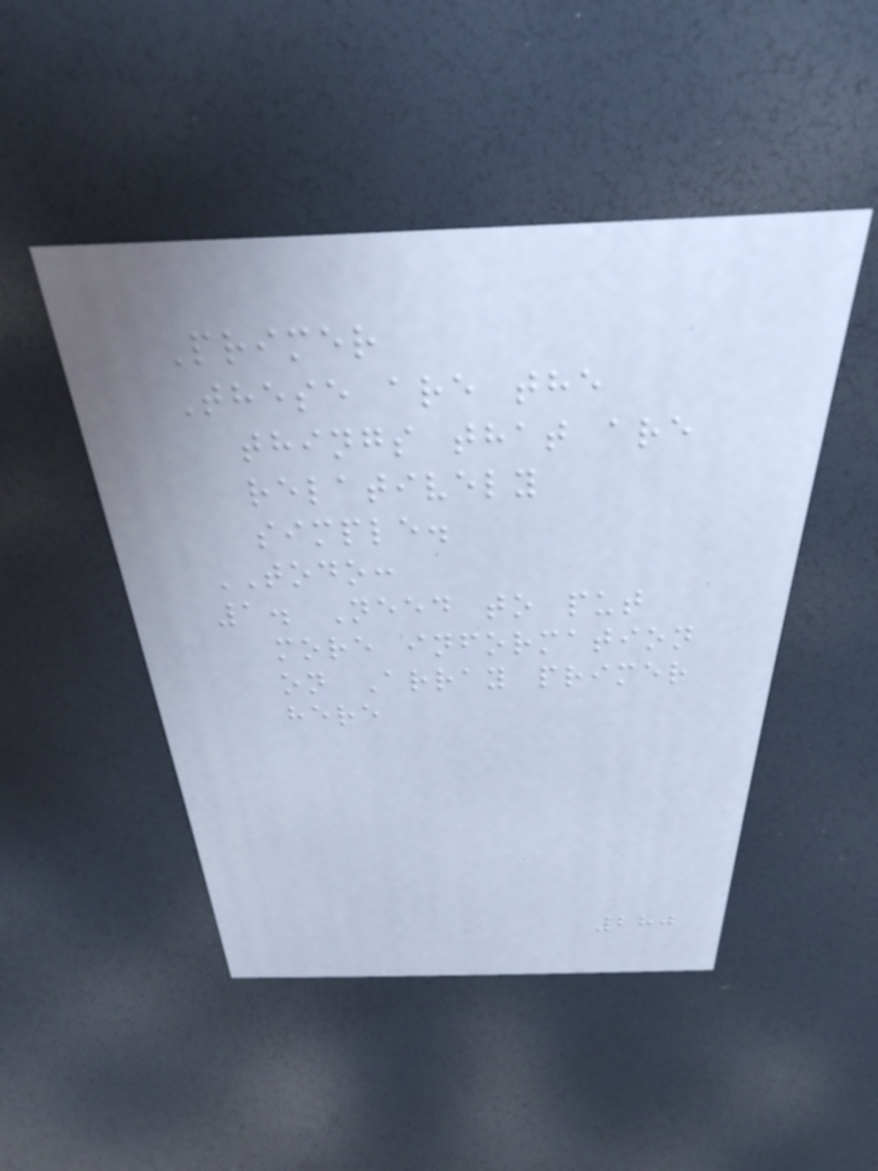Primer
These are the
things that are
relatively
simple.
TODO:
1. Need to put
more information
on Array primer
here
280
